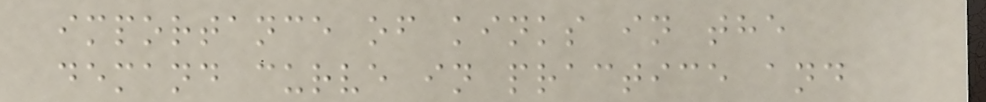importance of kinks in the
demand curve in practice and
